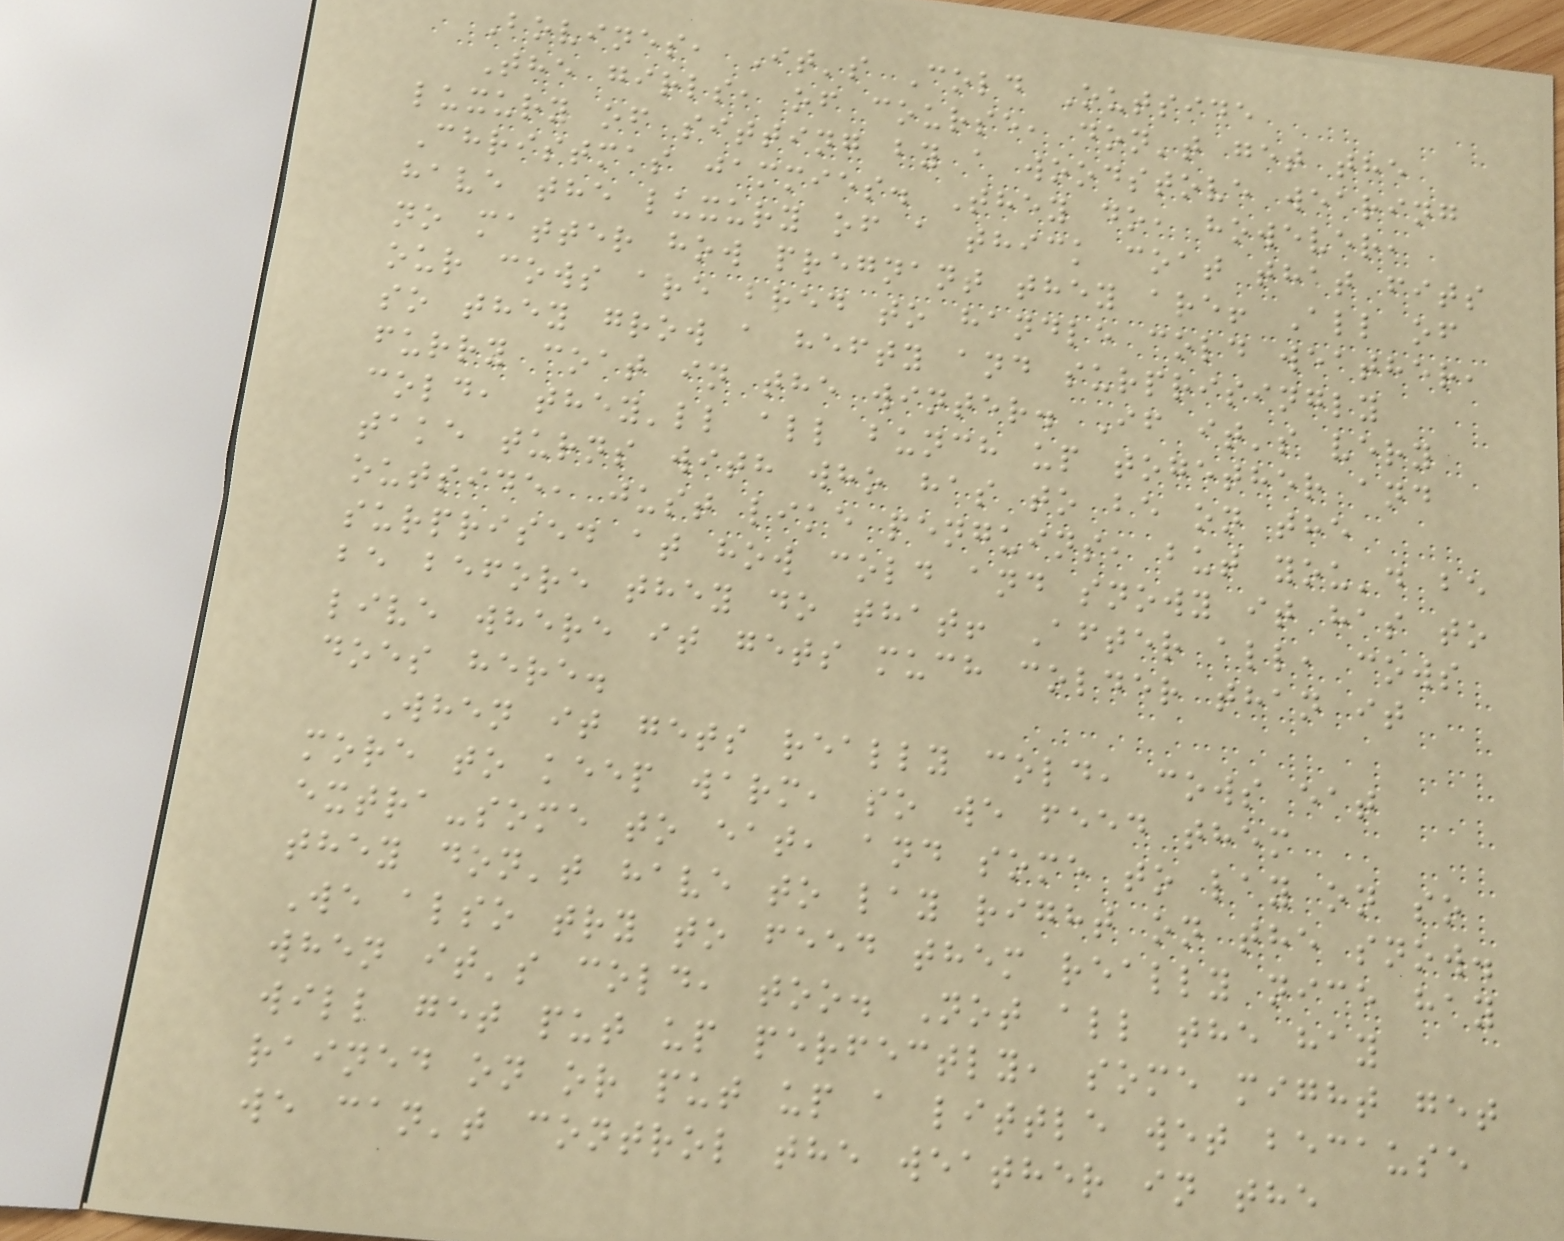Bovines, It's Cold Outside
The girls, of course, don't get the
luxury of sitting by a woodstove wearing
Christmas jammies. They do, however,
have the luxury of a thick coat that fits
no matter how pregnant they are! All of
our cows are bred to handle cold weather,
so they grow a hefty and surprisingly
furry coat in the winter. If it's very
cold, they'll all bunch up together and
take turns with who has to be on the
outside, just like penguins, but you'd be
surprised at how cold and snowy it has to
be before they do that! After all, cows
live where it gets much colder than it
does here.
When it gets really cold, cows eat
more to keep warm, so we feed them
extra-some to eat, and some to lay on so
they don't have to lay right on the snow.
We also try to feed them really nice hay
when it's cold, too. Not all the hay
will get put up perfectly, some might get
rained on or put up a little wet because
we can't control the weather in the
